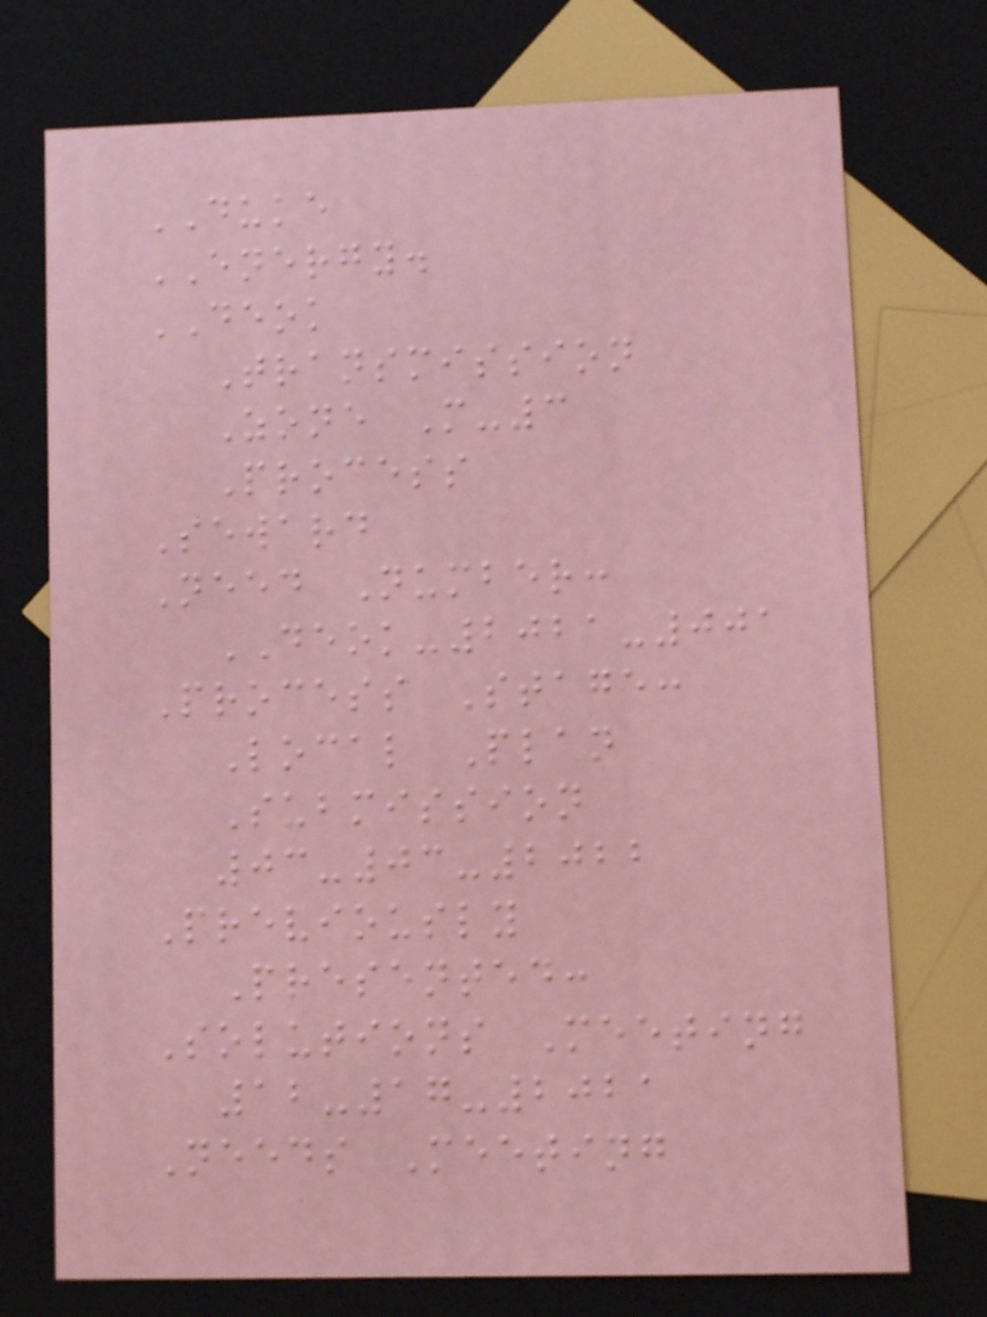DUKE
ENERGY.
DEOK
Transmission
Zone M-3
Process
Seward
Need Number:
DEOK-2021-001
Process Stage:
Local Plan
Submission
03-03-2022
Previously
Presented:
Solutions Meeting
12-17-2021
Needs Meeting
